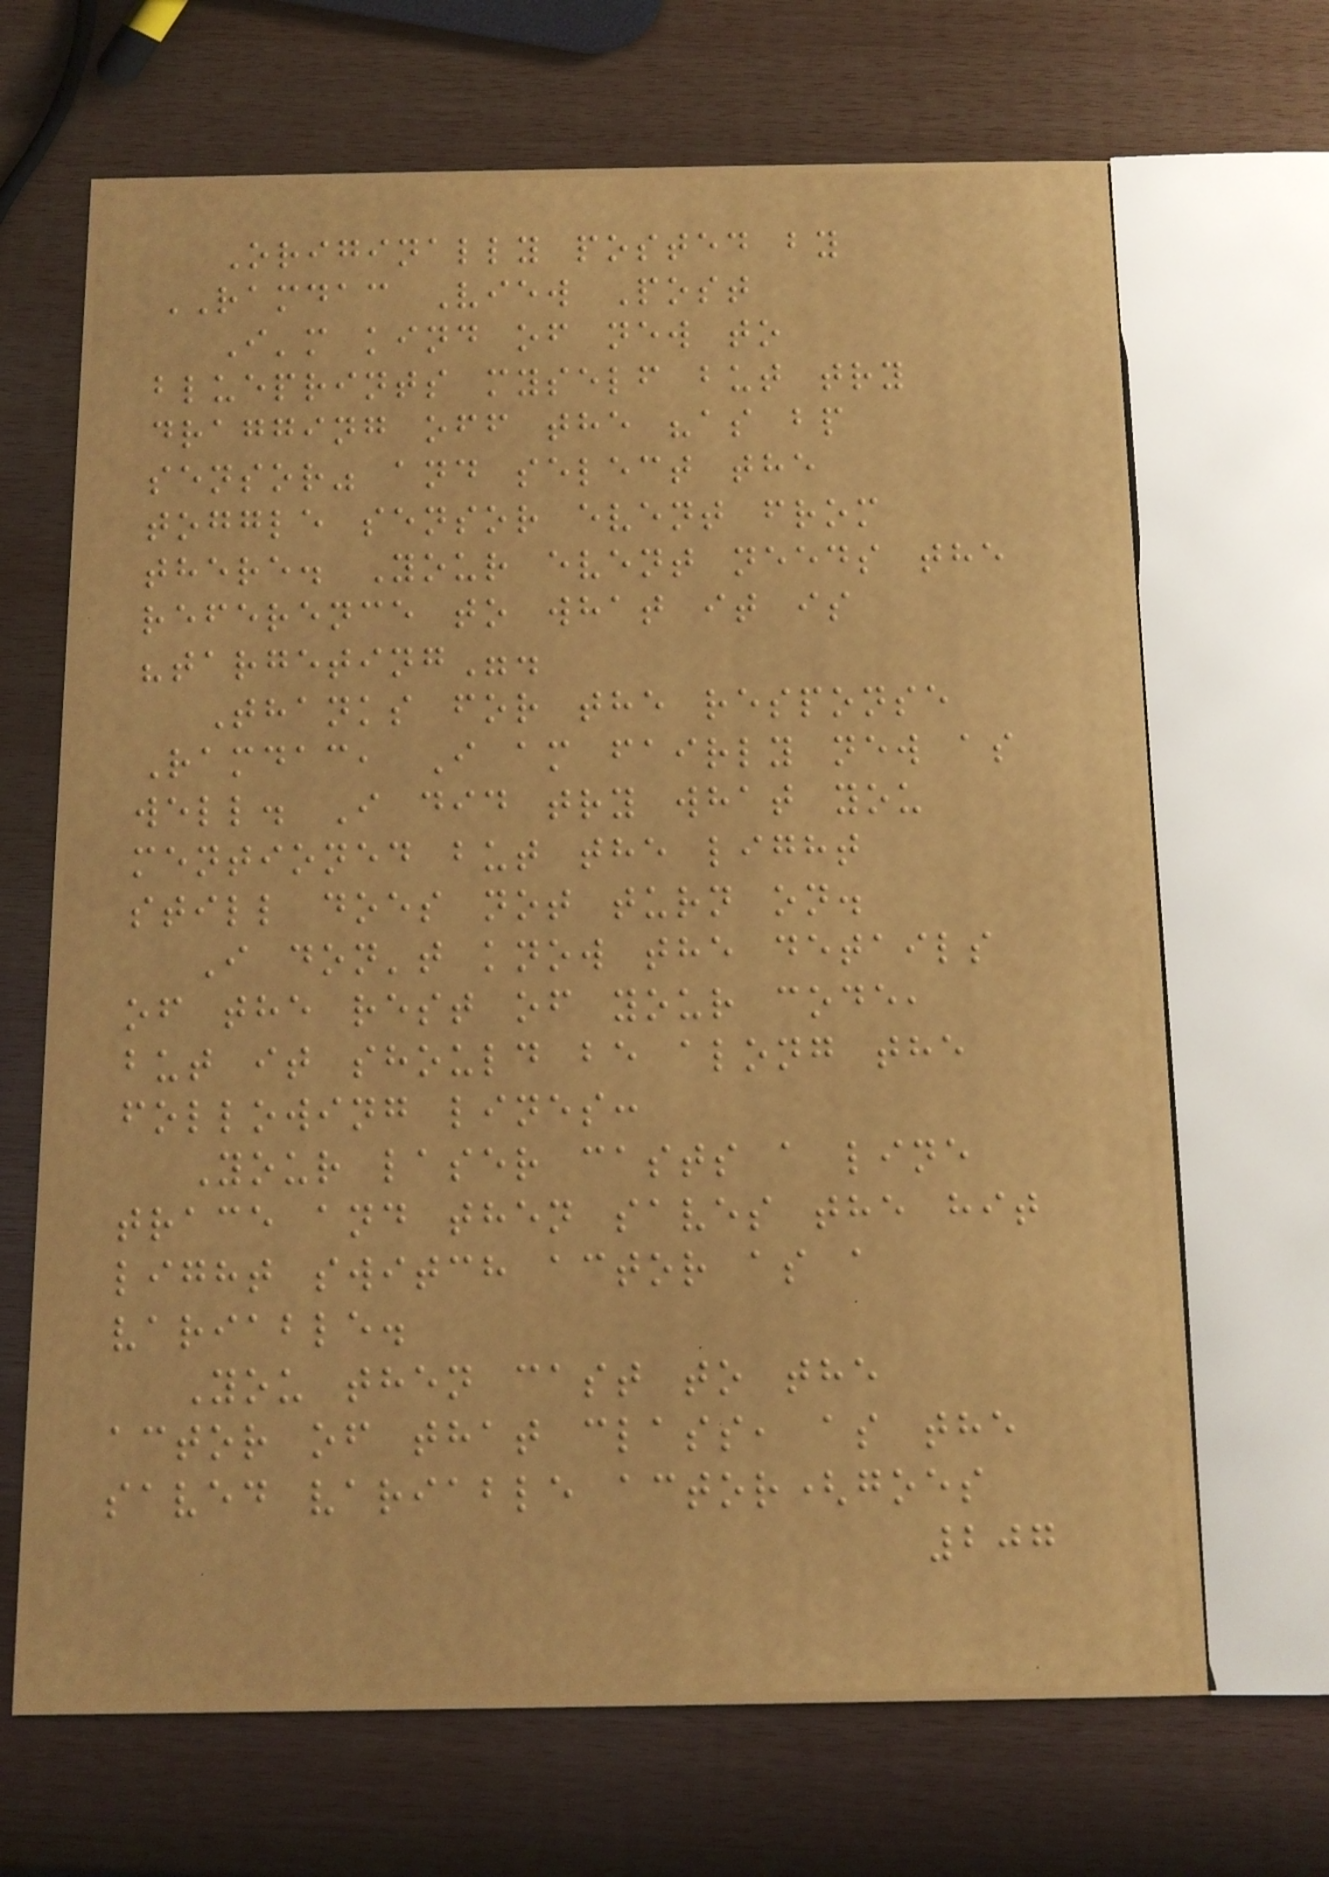Originally posted by
RAMDAC View Post
I'm kind of new to
blueprints myself but try
dragging off the "as bp
sensor" and select the
toggle sensor event from
there. Your event needs the
reference to what it is
"targeting".
Thanks for the response
Ramdac, I am fairly new as
well. I did try what you
mentioned but the light
still does not turn on.
I don't know the details
of the rest of your code,
but it should be along the
following lines:
Your laser casts a line
trace and then saves the hit
light switch actor as a
variable.
You then cast to the
actor of that class, as the
saved variable actor(goes
207
